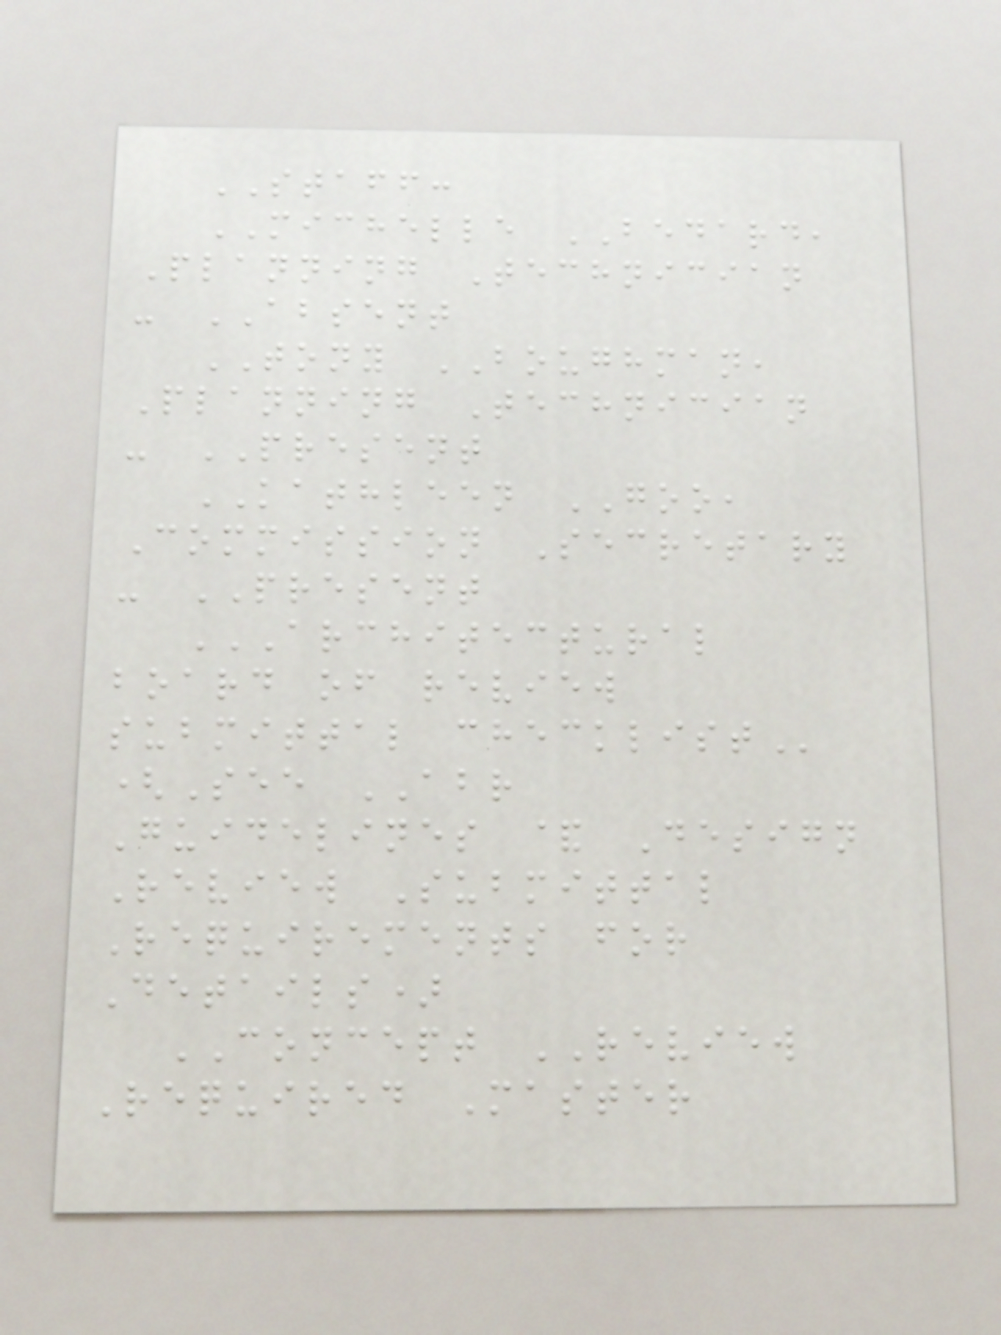STAFF:
MICHELLE BEDARD,
Planning Technician
- ABSENT
TONY BOUGHMAN,
Planning Technician
- PRESENT
KATHLEEN GOO,
Commission Secretary
- PRESENT
ARCHITECTURAL
BOARD OF REVIEW
SUBMITTAL CHECKLIST
(See ABR
Guidelines & Design
Review Submittal
Requirements for
Details)
CONCEPT REVIEW
Required Master
